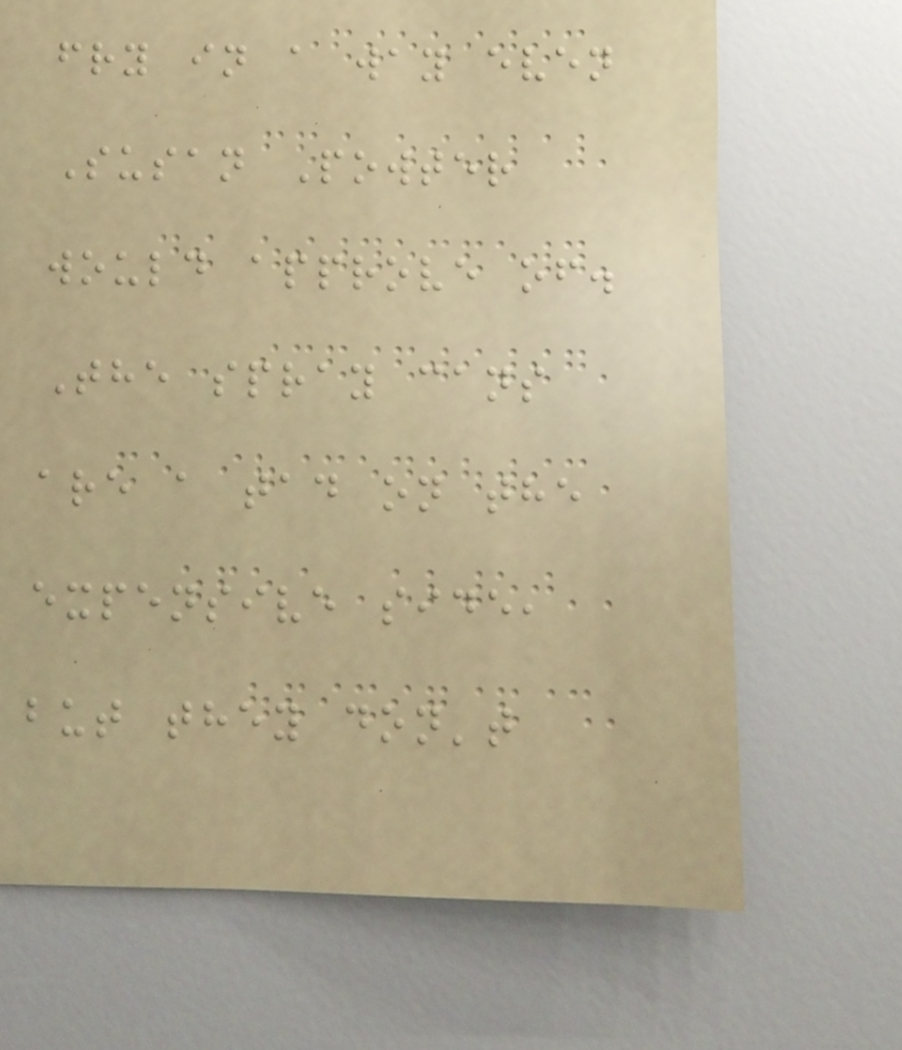fry in a way even
Susan Powter
would approve of.
The spray cans
are a tad on the
expensive side,
but they don't
